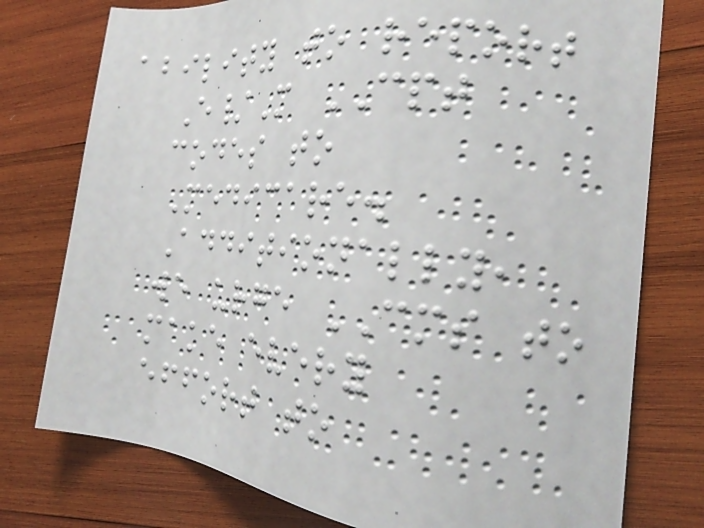ability to report
E/M CPT
codes to
Medicare.
Additionally,
we urge CMS to
make every
effort to
